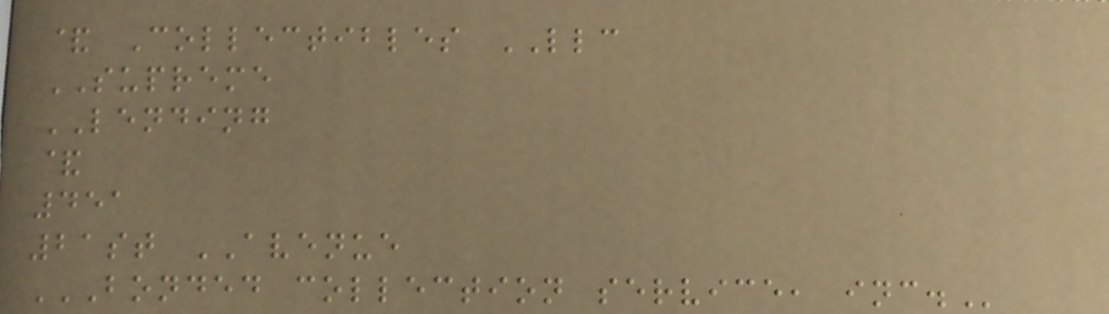& Collectibles LLC
SUPREME
LENDING
&
451
21st AVENUE
BONDED COLLECTION SERVICE, INC.
